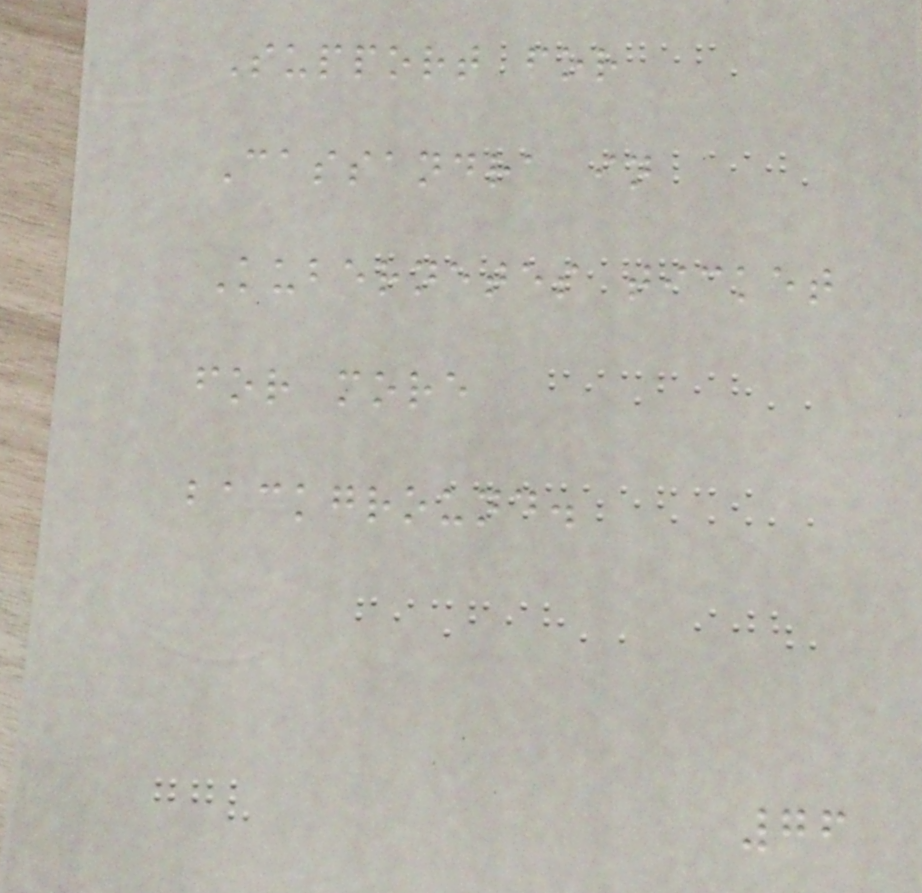Support for
Cassandra in
Kubernetes ticket
for more
background.
76
